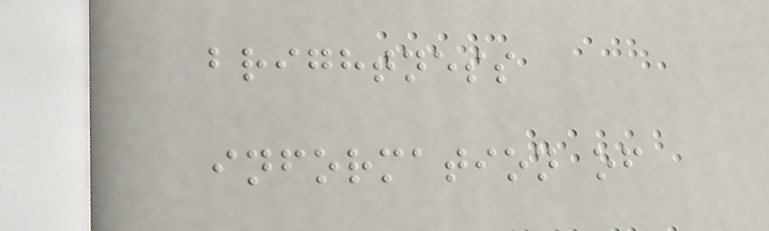brightness
information of
